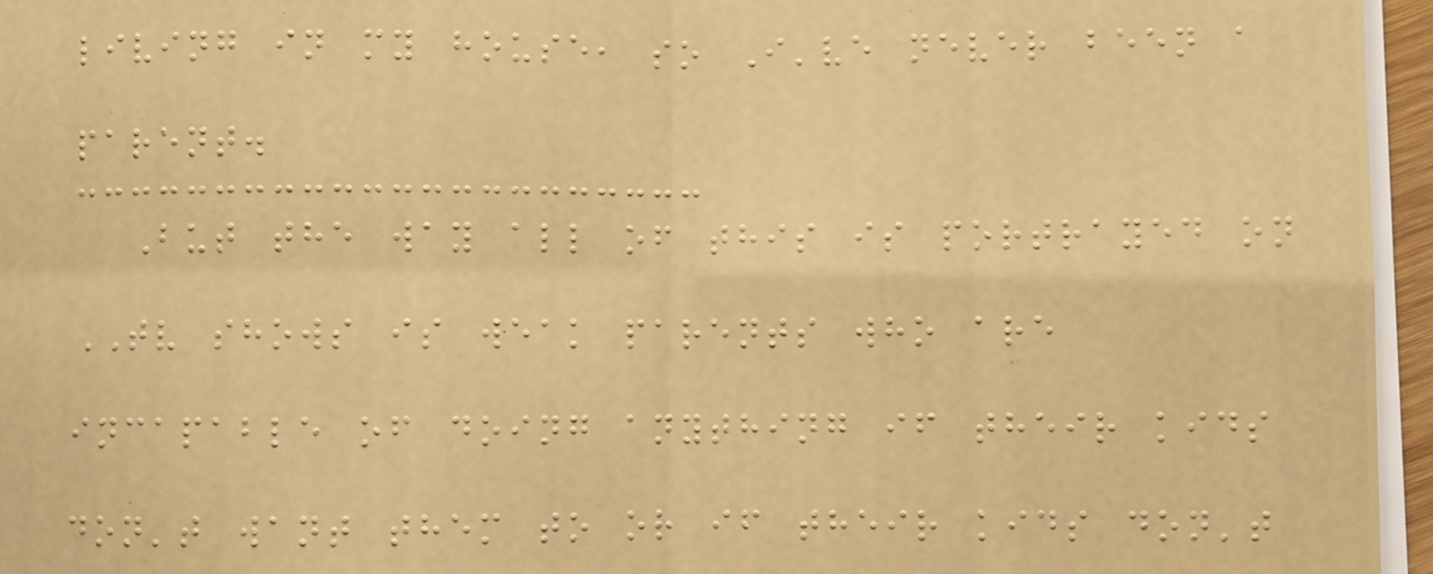living in my house, so I've never been a
parent.
But the way all of this is portrayed on
TV shows is weak parents who are
incapable of doing anything if their kids
don't want them to or if their kids don't
